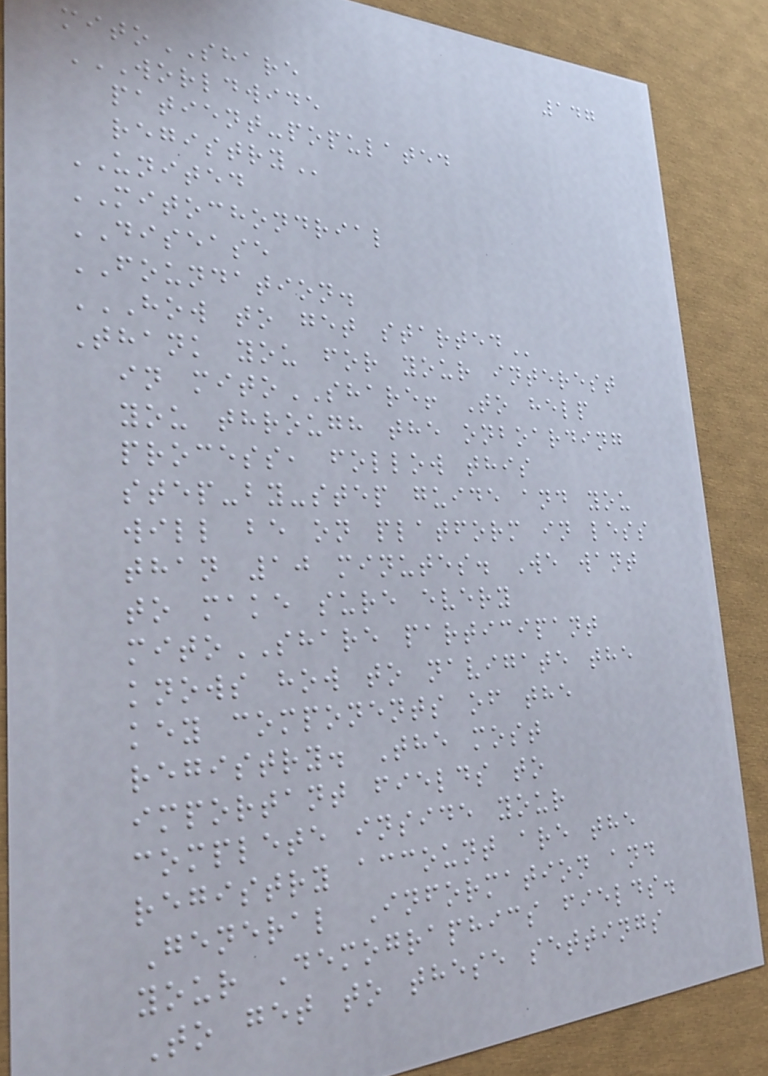147
mitoSHARE
WORLDWIDE
PATIENT-POPULATED
REGISTRY
UNITED
MITOCHONDRIAL
DISEASE
FOUNDATION.
HOW TO GET STARTED
Thank you for your interest
in mitoSHARE! To help
you through the onboarding
process, follow this
step-by-step guide and you
will be on platform in less
than 10 minutes. We want
to make sure every
mitoSHARE participant
knows how to navigate the
key components of the
registry. The most
important fields to
complete inside your
registry account are the
General Information and
your Demographics fields.
To get to these settings
